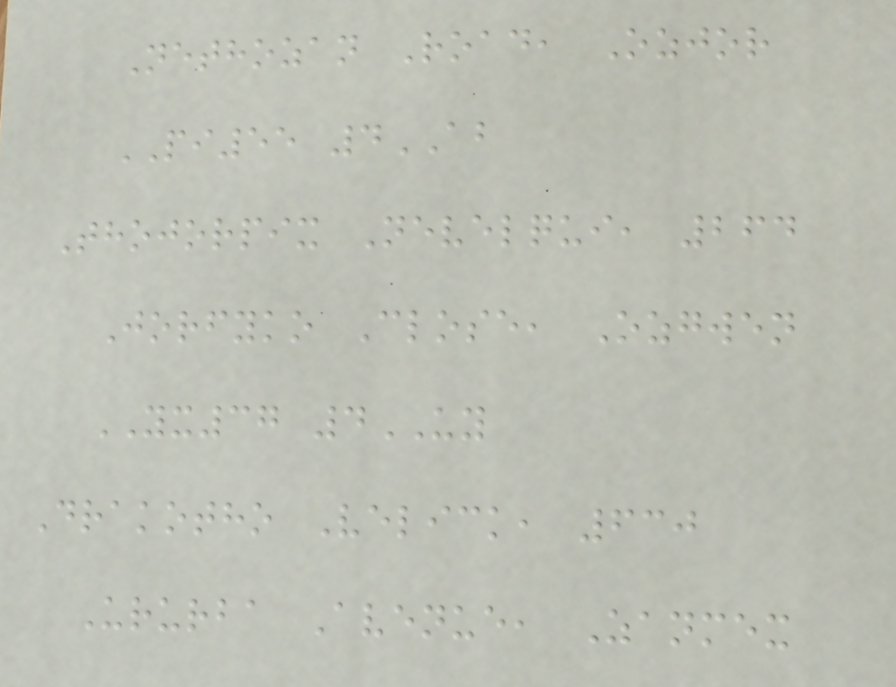Nethozan Road, Ozjor
PI55 4AB
Thojorpix Nevelqui, 264
Jorfyko Close, Ozgwen
YX37 4UY
Drakotho Velick, 630
Ururba Avenue, Zanmex
